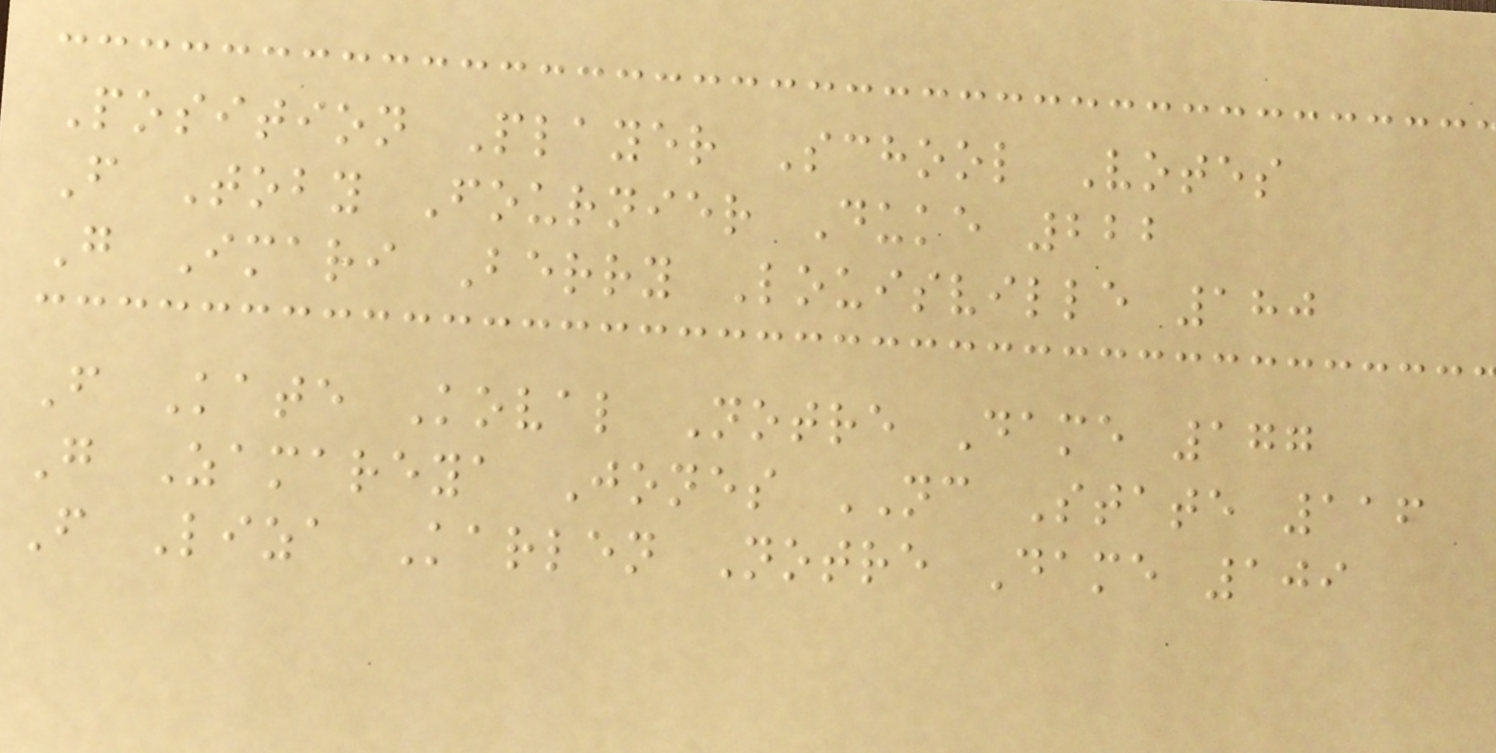Position Player School Votes
F Toby Fournier Duke 222
G Imari Berry Louisville 180
F Kate Koval Notre Dame 177
G Zamareya Jones NC State 116
F Liza Karlen Notre Dame 109
